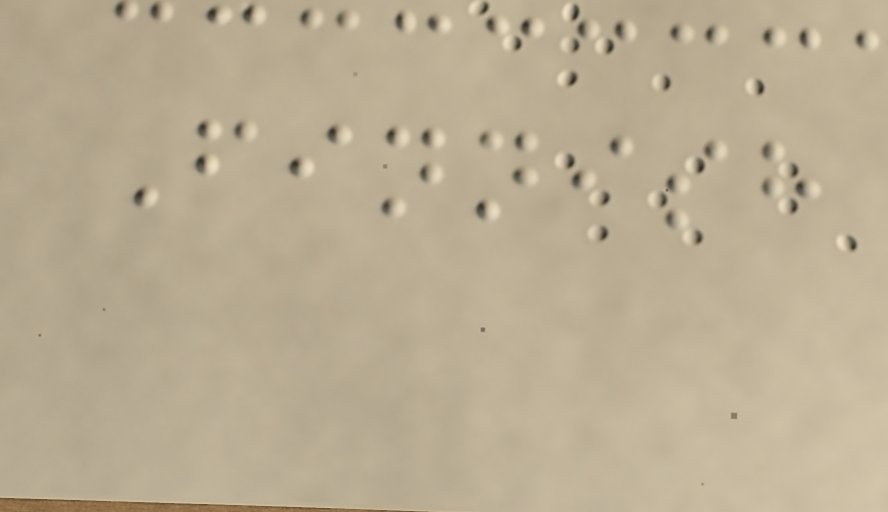Finnish
